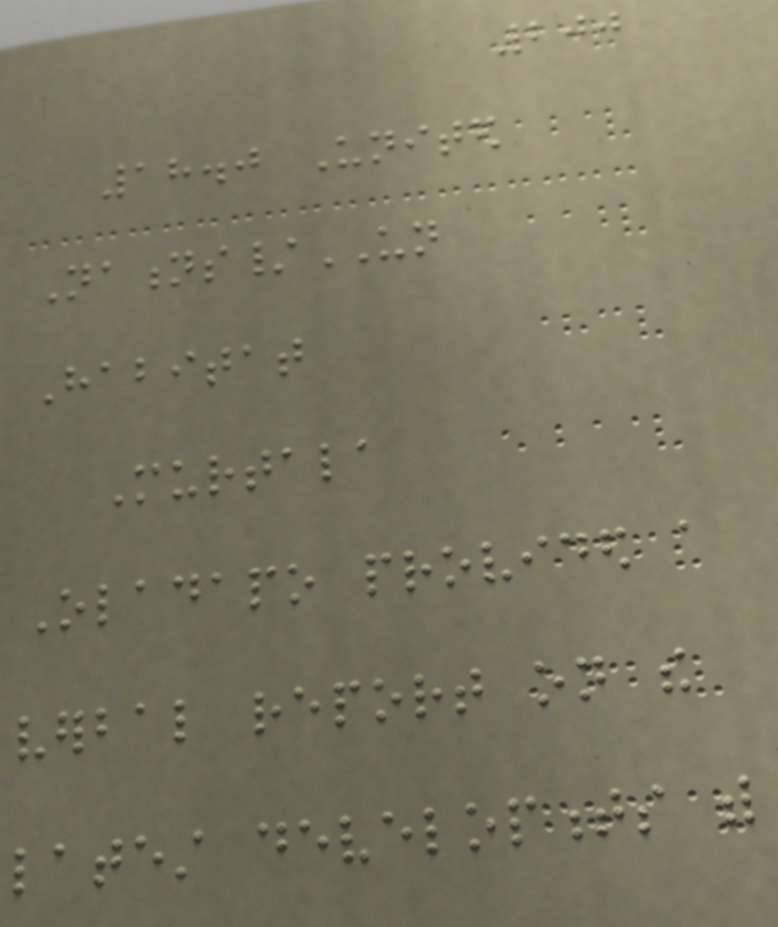200
18.0 United
Nations/UN
Habitat
Murtala
Oladapo provided a
verbal report on the
latest developments with
